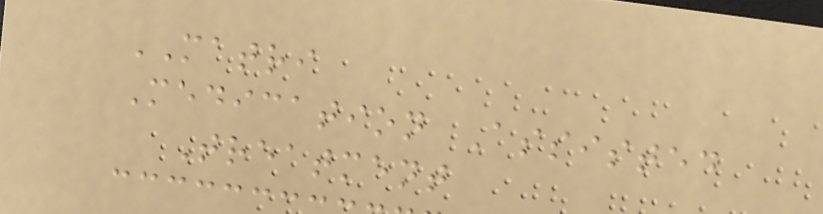MATRI
Medication Assisted
Treatment
